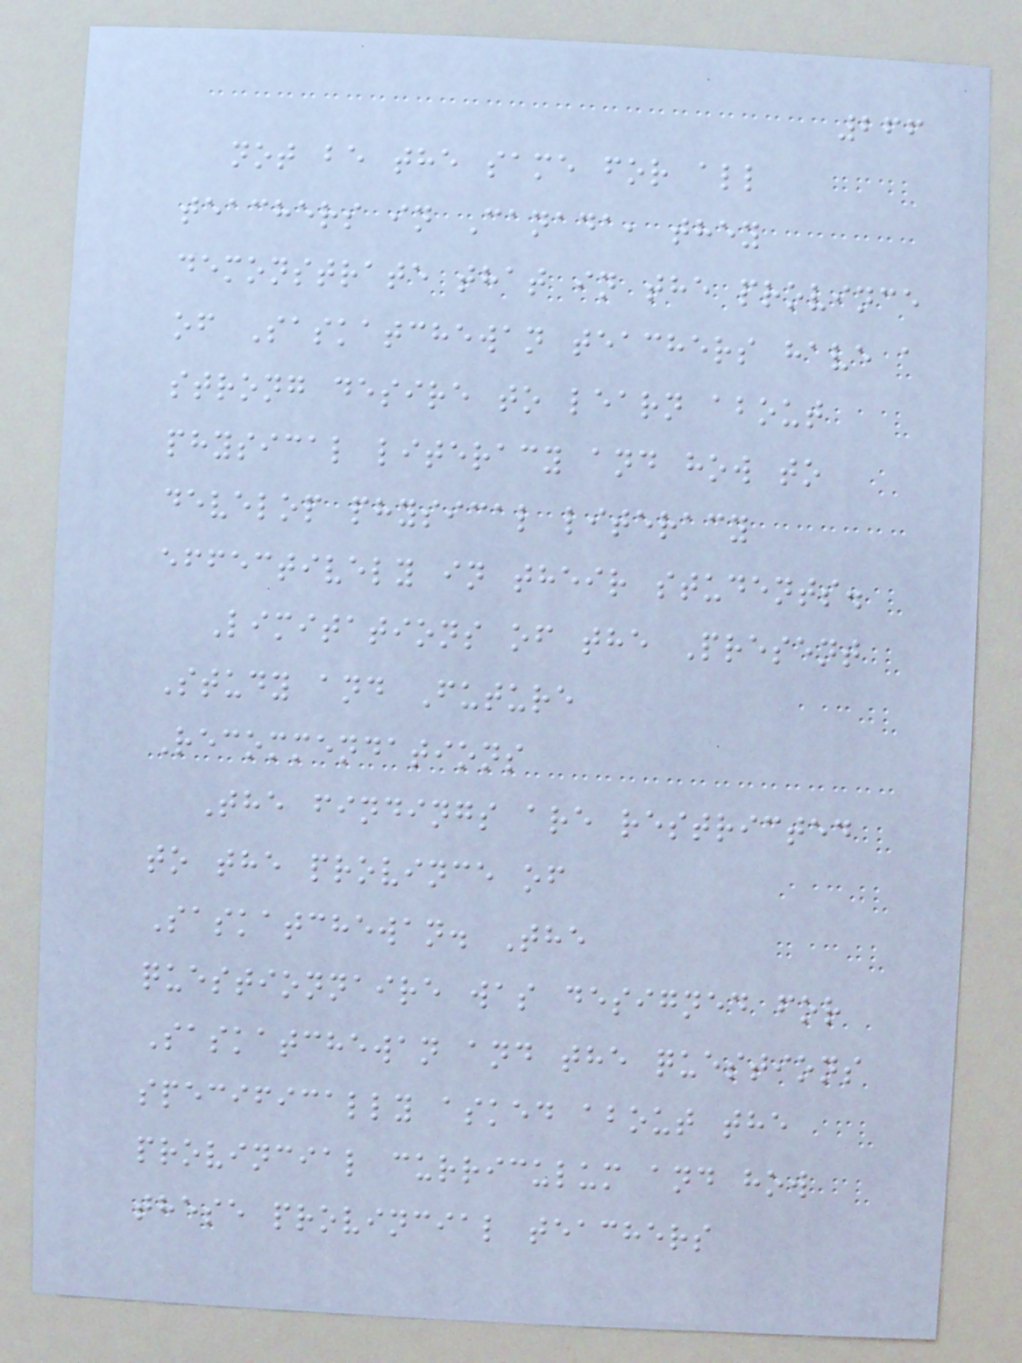266
not be the same for all
teachers in Canada, they
demonstrate that in the province
of Saskatchewan teachers have a
strong desire to learn about
physical literacy and how to
develop physical literacy
effectively in their students.
Limitations of the Present
Study and Future
Recommendations
The findings are restricted
to the province of
Saskatchewan. The
questionnaire was designed for
Saskatchewan and the questions
specifically asked about the
provincial curriculum and how
these provincial teachers
